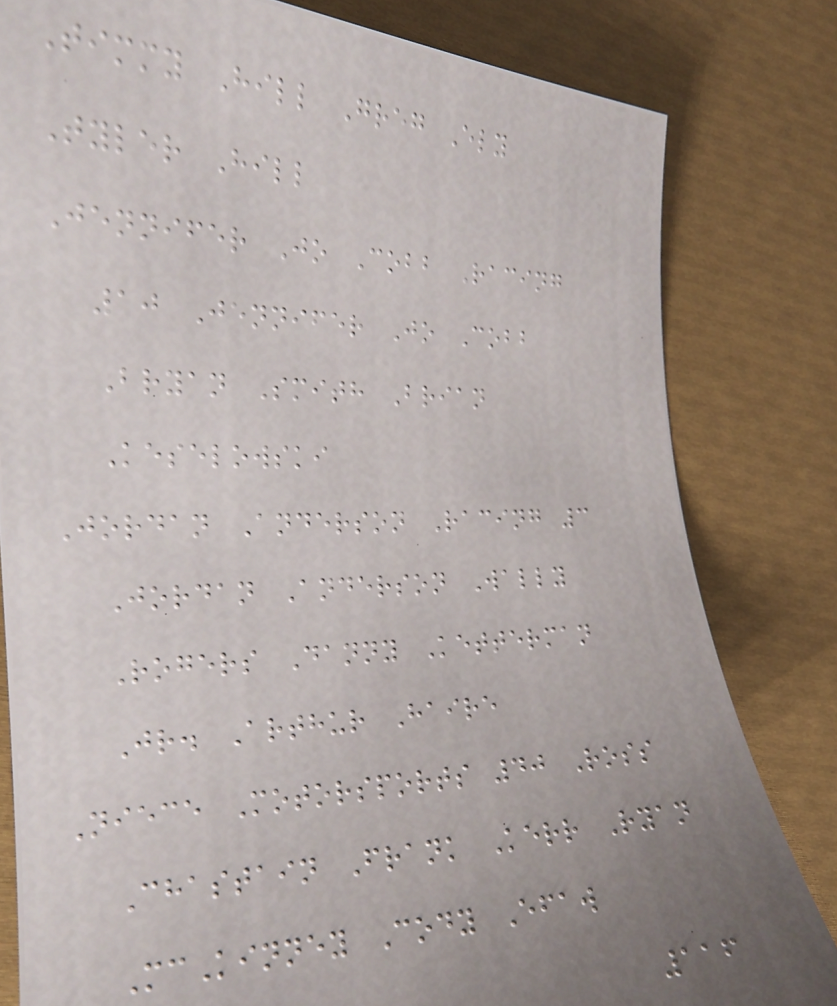Timmy Hill Greg Ely
Tyler Hill
Jennifer Jo Cobb Racing
10 Jennifer Jo Cobb
Bryan Smith Brian
Keselowski
Jordan Anderson Racing 3
Jordan Anderson Wally
Rogers Danny Ketterman
Jr. Arthur Haire
Niece Motorsports 40 Ross
Chastain Frank Kerr Ryan
McKinney Cody Efaw
116
